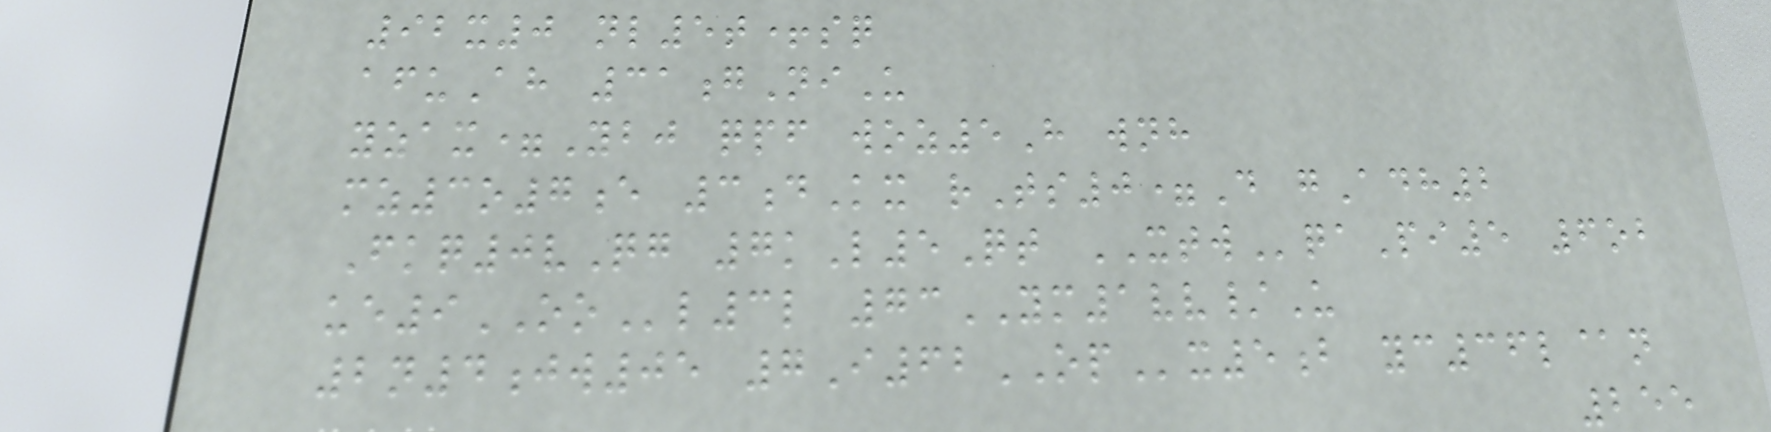92x0 nl5t+sq
afuAh 31gNiU
yzax=Ybj qpf woz5H wnh
mz3o7e 3dKx rTs0=D gAdh2
Fkq0vQg 7kL5Qt XTWqaPi5 6ob
ue9OOl3l 73YM1vv/U
2n4jw05 7I62OPx5b yc36l@n
255
